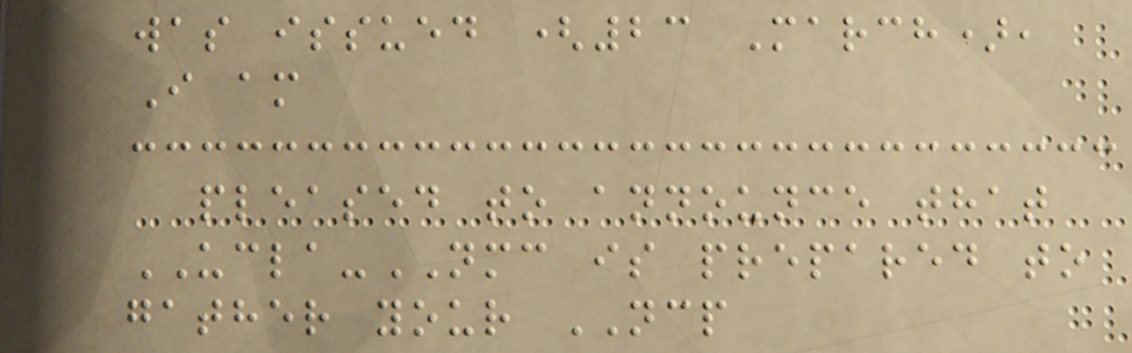was issued (23 March),
I am
pleased to announce that
UCLA-NMC is prepared to
gather your NCP
